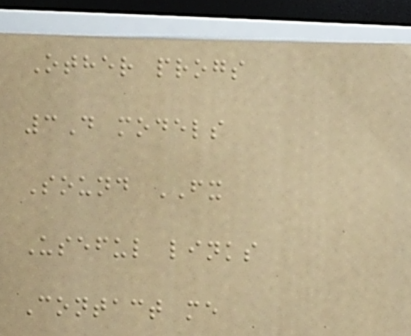Other progs
3D models
Sound FX
Useful links
Contact me
